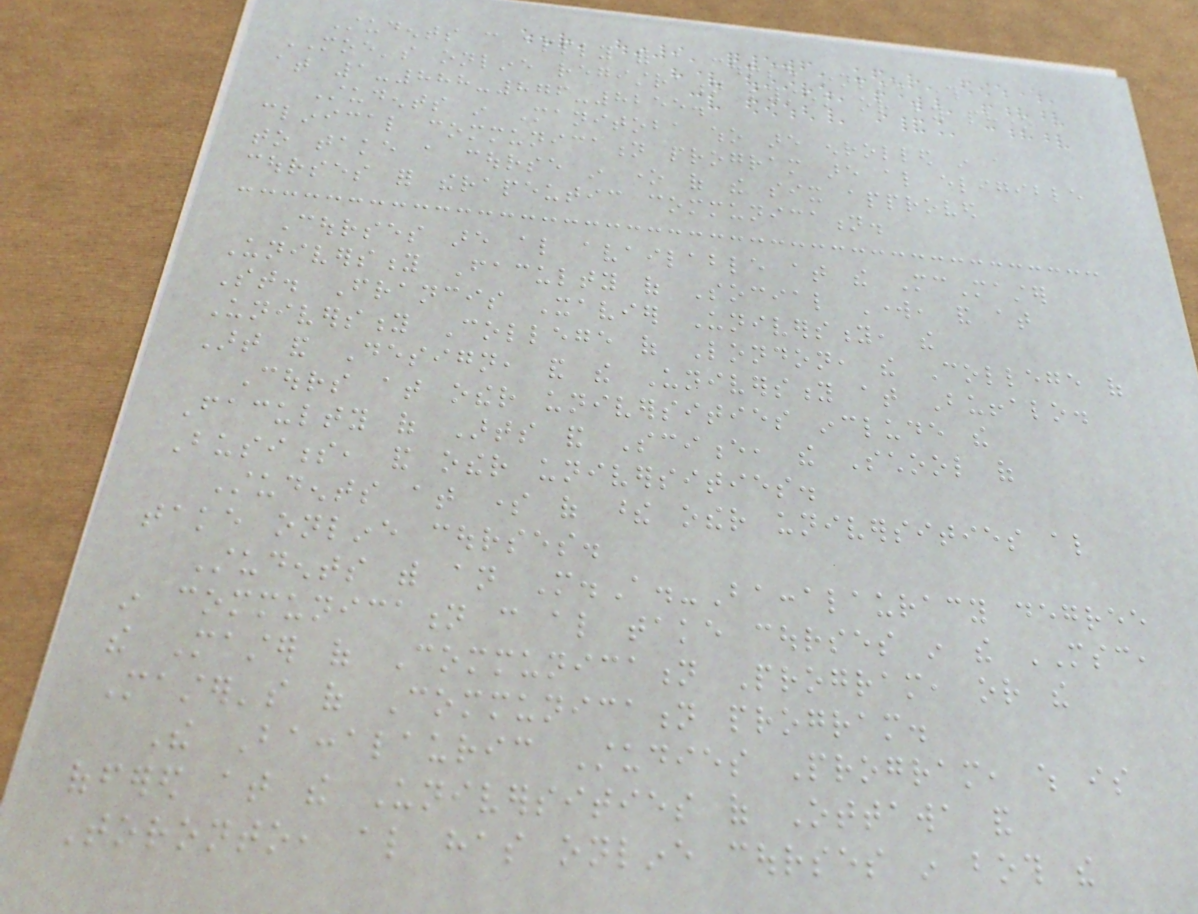Students can apply for a course online through
MOE's online registration system or by phone
at 1-888-876-8255.
Students in Manitoba who are enrolled in a
clinical communication program are also eligible
to take a course in one of the six approved
courses for therapeutic communication.
Courses are also available at the McMaster
University Faculty of Social Work, and at
St. Francis Xavier University, the
University College of London, the College of
Art and Design, and the University at Buffalo.
Cours at other universities include the
Faculty of Arts and Science, the School of
Business, and other universities.
Students at some of these other universities also
take online courses.
Students with an M.A.-Baccalauracy degree
in communication can also take courses in the MSC,
the Master of Communication Program, or the
Master's of Communication program.
The Baccalauric Studies Program, which is
offered at the Universities of Ottawa and
Toronto, also has online courses in both the
